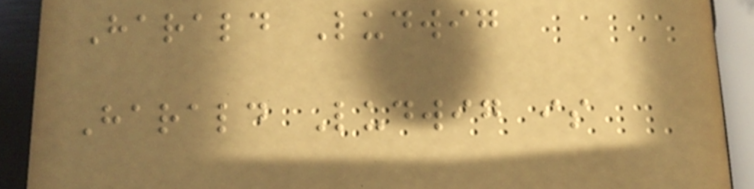Harald Ludwig
Harald Ludwig is
